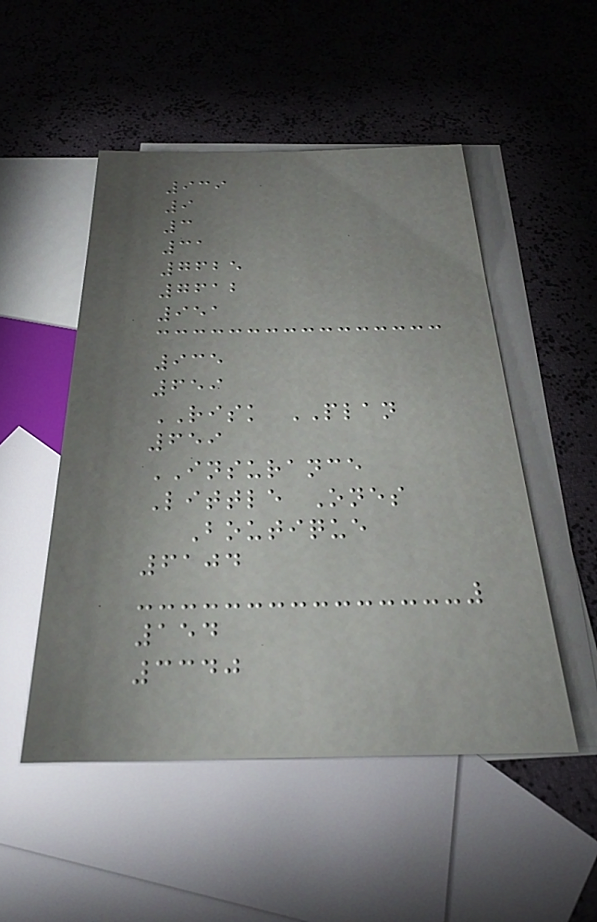939
9
3
31
7625
7612
951
935
659
RISK PLAN
659
INSURANCE
Little Ones
Boutique
6104
154
3340
